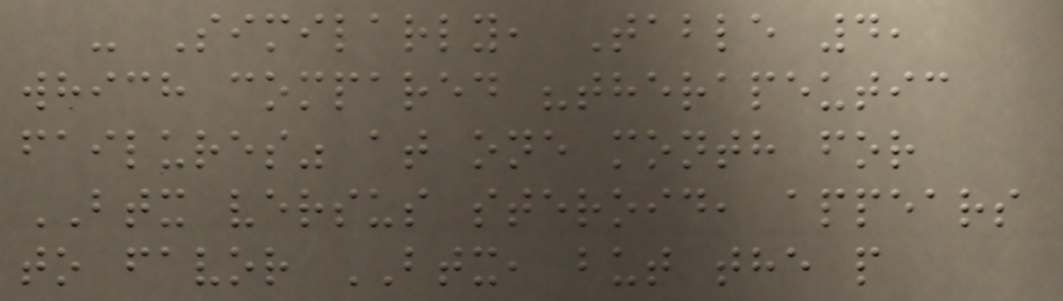- Similarly, Table 4,
which compared "therapeutic
failures" at one month for
BTX versus steroid, appears
to favor BTX, but the p
